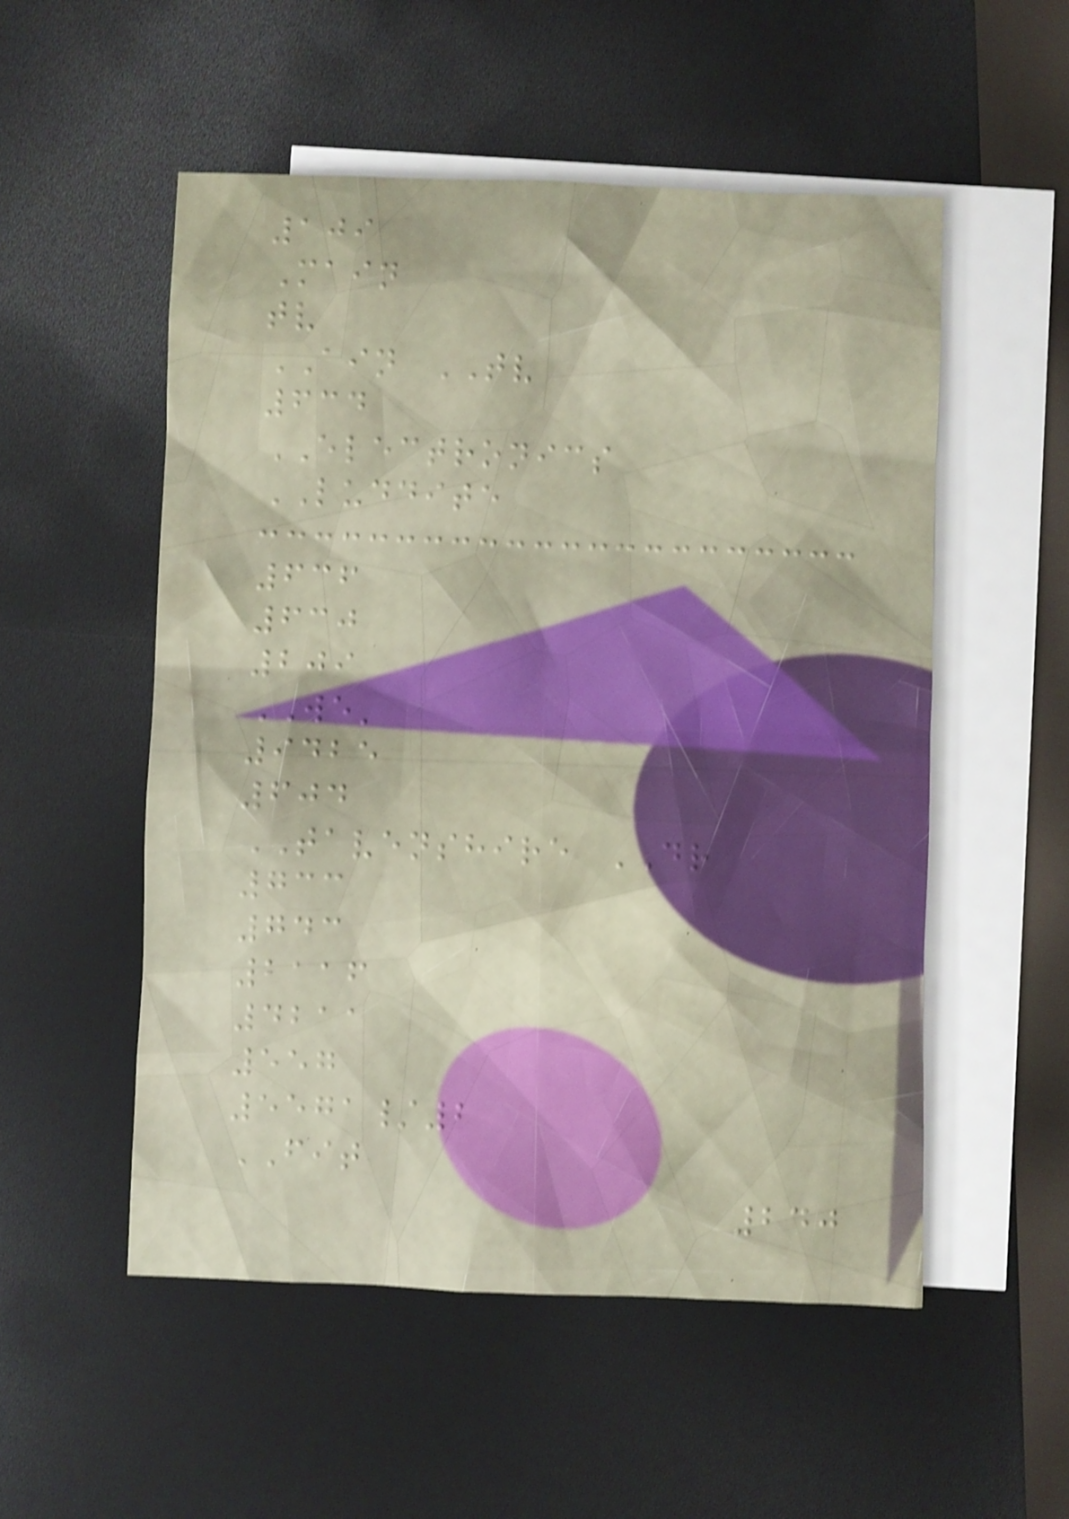109
Main
tv
AIN TV
634
ELECTRONICS
LUDDITE
636
630
209
WE'
9425
604
TAVENSHIRE DR
733
743
2116
4211
557
5571/2
FIT
240
